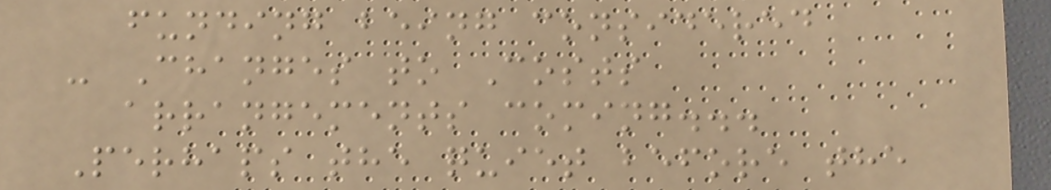funding being considered
- Changes to Costs
arrangements coming...
Perhaps the quiet before the
